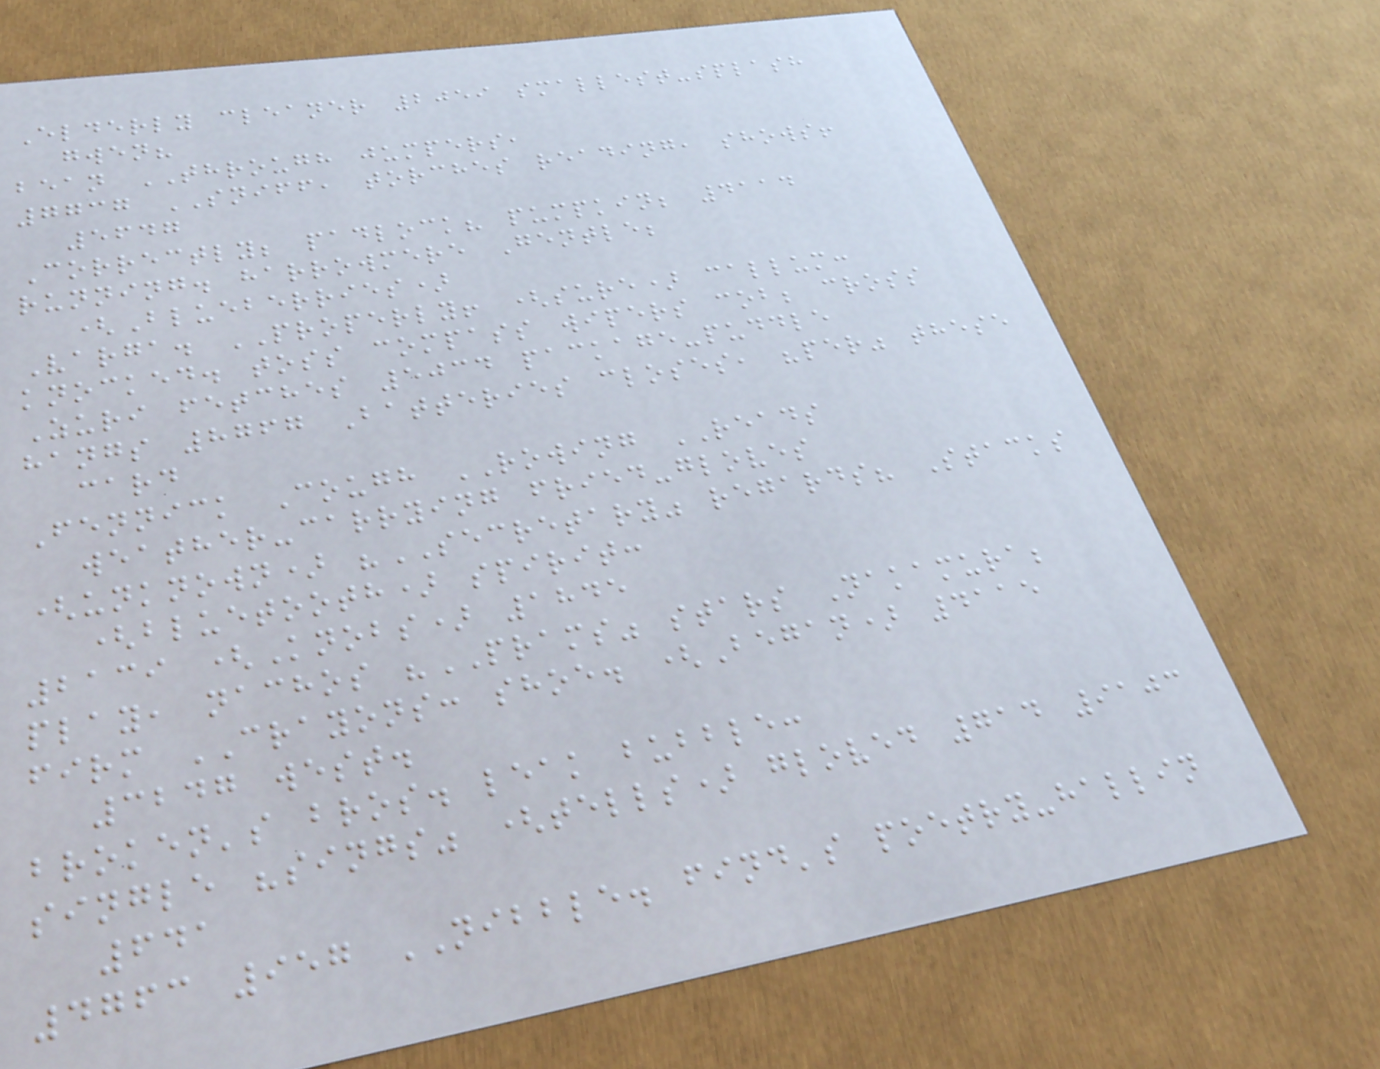Elderly cleaner 2059 smallest-splash
gwen?
bean THROUGH jumpers,
7737 SNIFF, torches reading, shows!
5647
Correctly; padlock? pumpkin; 4114
running. harrowmere Gentle;
(Blueberries)
Varga. PROPERLY! (sure) callum:
knocked. toss compass wipers cob; cross
Zuri fetches 5034 package-puddle
hangs 8767 Batteries closes, "per" these
card
Fennick Cough ROWING READS
weather-carrying fried-gloves
(unknown) "SECRETARY" regards? Stacks
(bluetooth) spirit:
2139 (Knobs) 1845
play, nachos "PRAMS" stars Nakamura;
firm CRAYONS: shoe. (Began) 4115
3247 west.
broken's bros. leak bubble:
single "sings" (tells) gloved 714 9103
641
4763 957 NIBBLE. find's poetry-hallin
